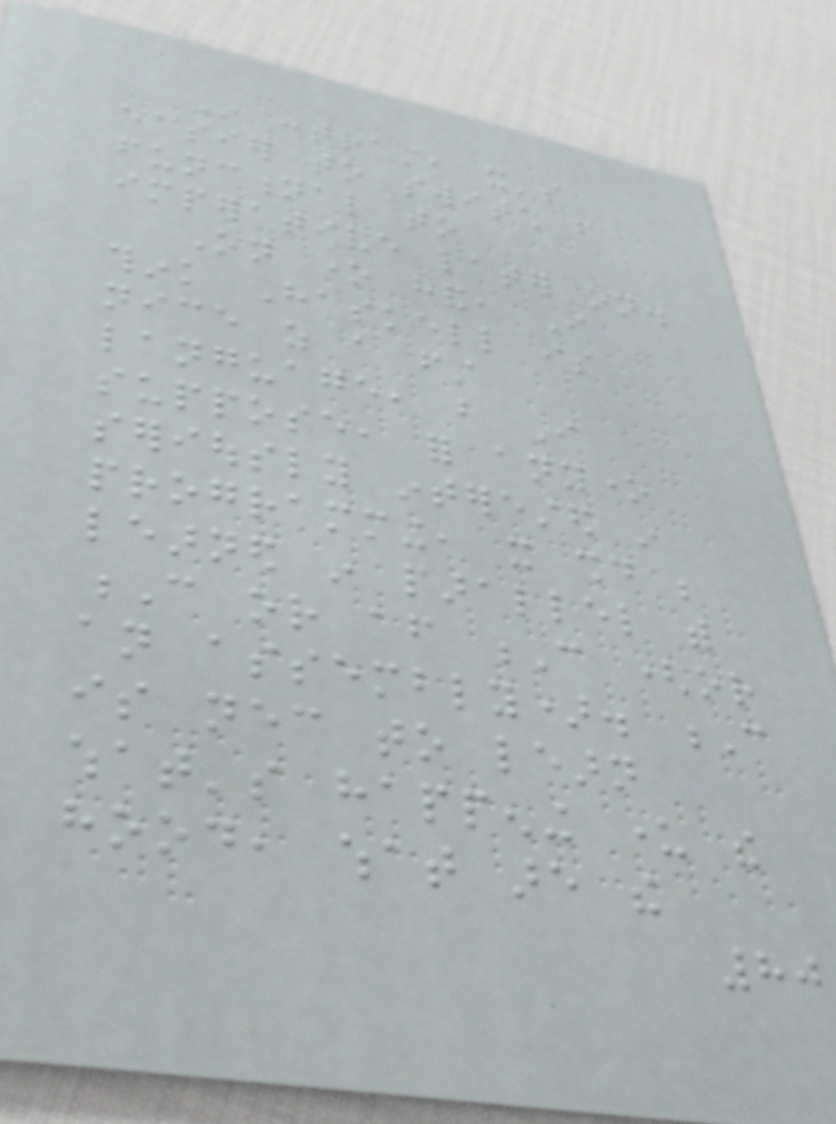In contrast, it's
easier to switch from
functional to
imperative later on.
On one hand, I
think Haskell is
nice as a first
language, but I
suppose, for anyone
seriously interested in
programming, it should be
learned in parallel with
C or after C (or
an assembly). C
is necessary to learn
what's happening under the
hood, what are the
80
